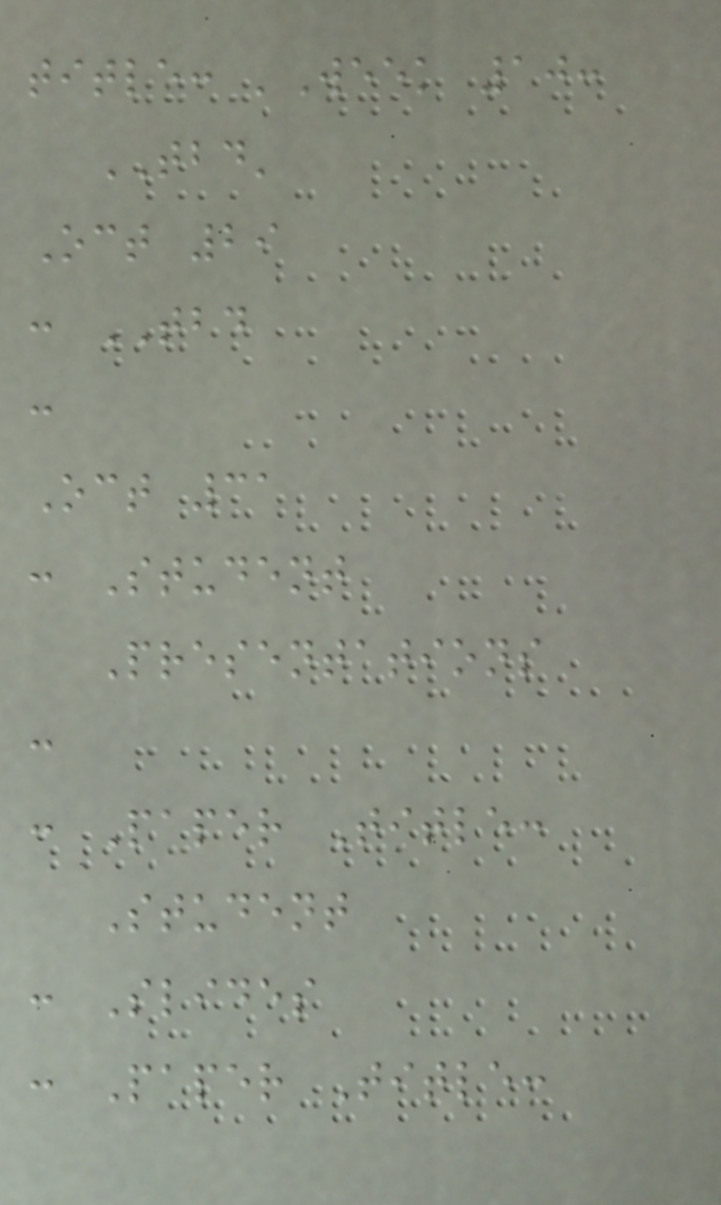title: 'Week 10:
TBD'
Oct 29
: TBD
:
Oct 31
: Student
Presentations
:
: Paper Title:
Student
: Slides
: Paper Title:
